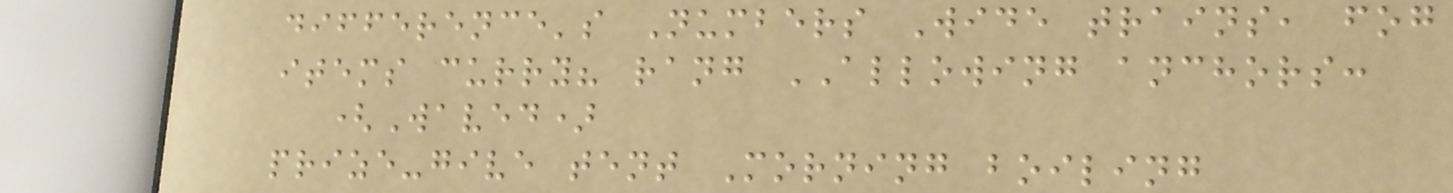difference's Numbers Wide trains, fog
items curry? rang ALLOWING anchors:
(Waved)
prize-give tent Morning boiling
